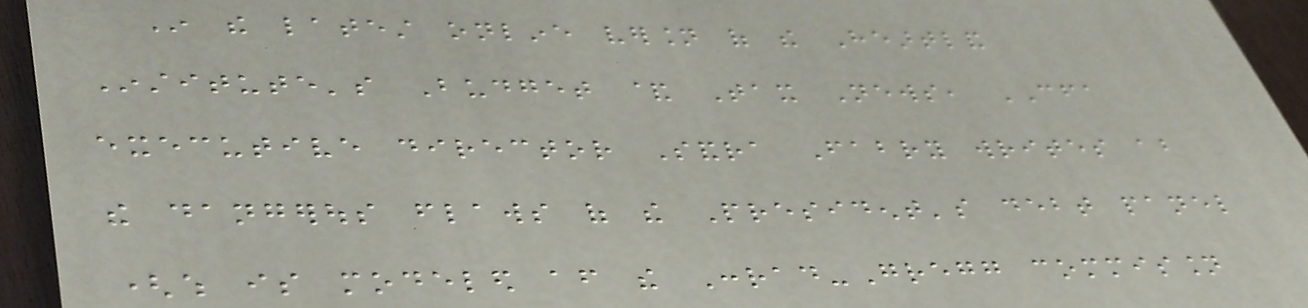In the latest online version of the Heartland
Institute's Budget & Tax News, CFA
executive director Sandra Fabry writes about
the dangerous flaws of the President's debt panel
(which is modeled after the Conrad-Gregg commission
